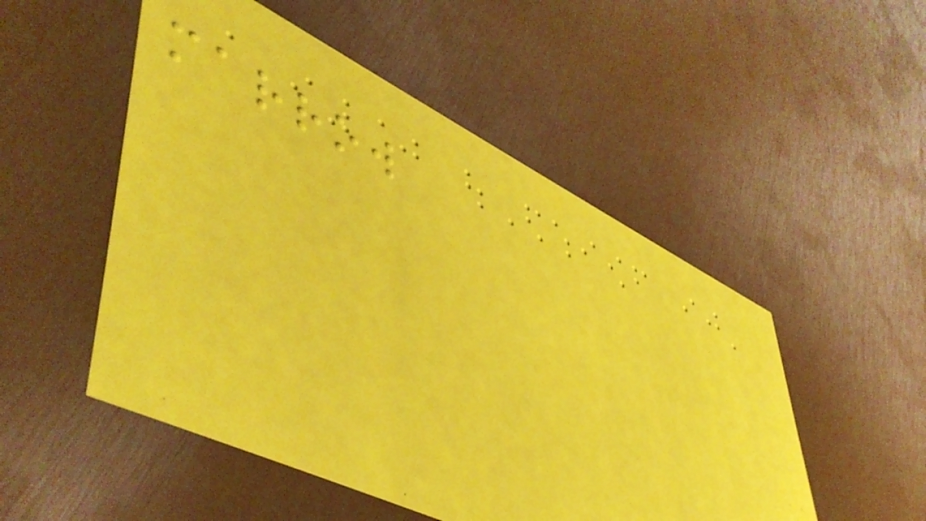marrow
